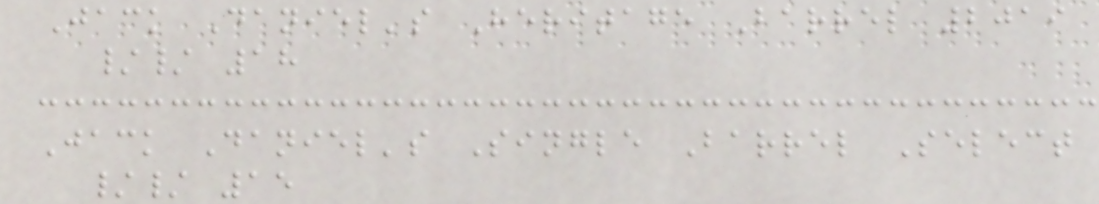Jack Daniel's Heritage Barrel 2019
// 18
Jack Daniel's Single Barrel Select
// 15
